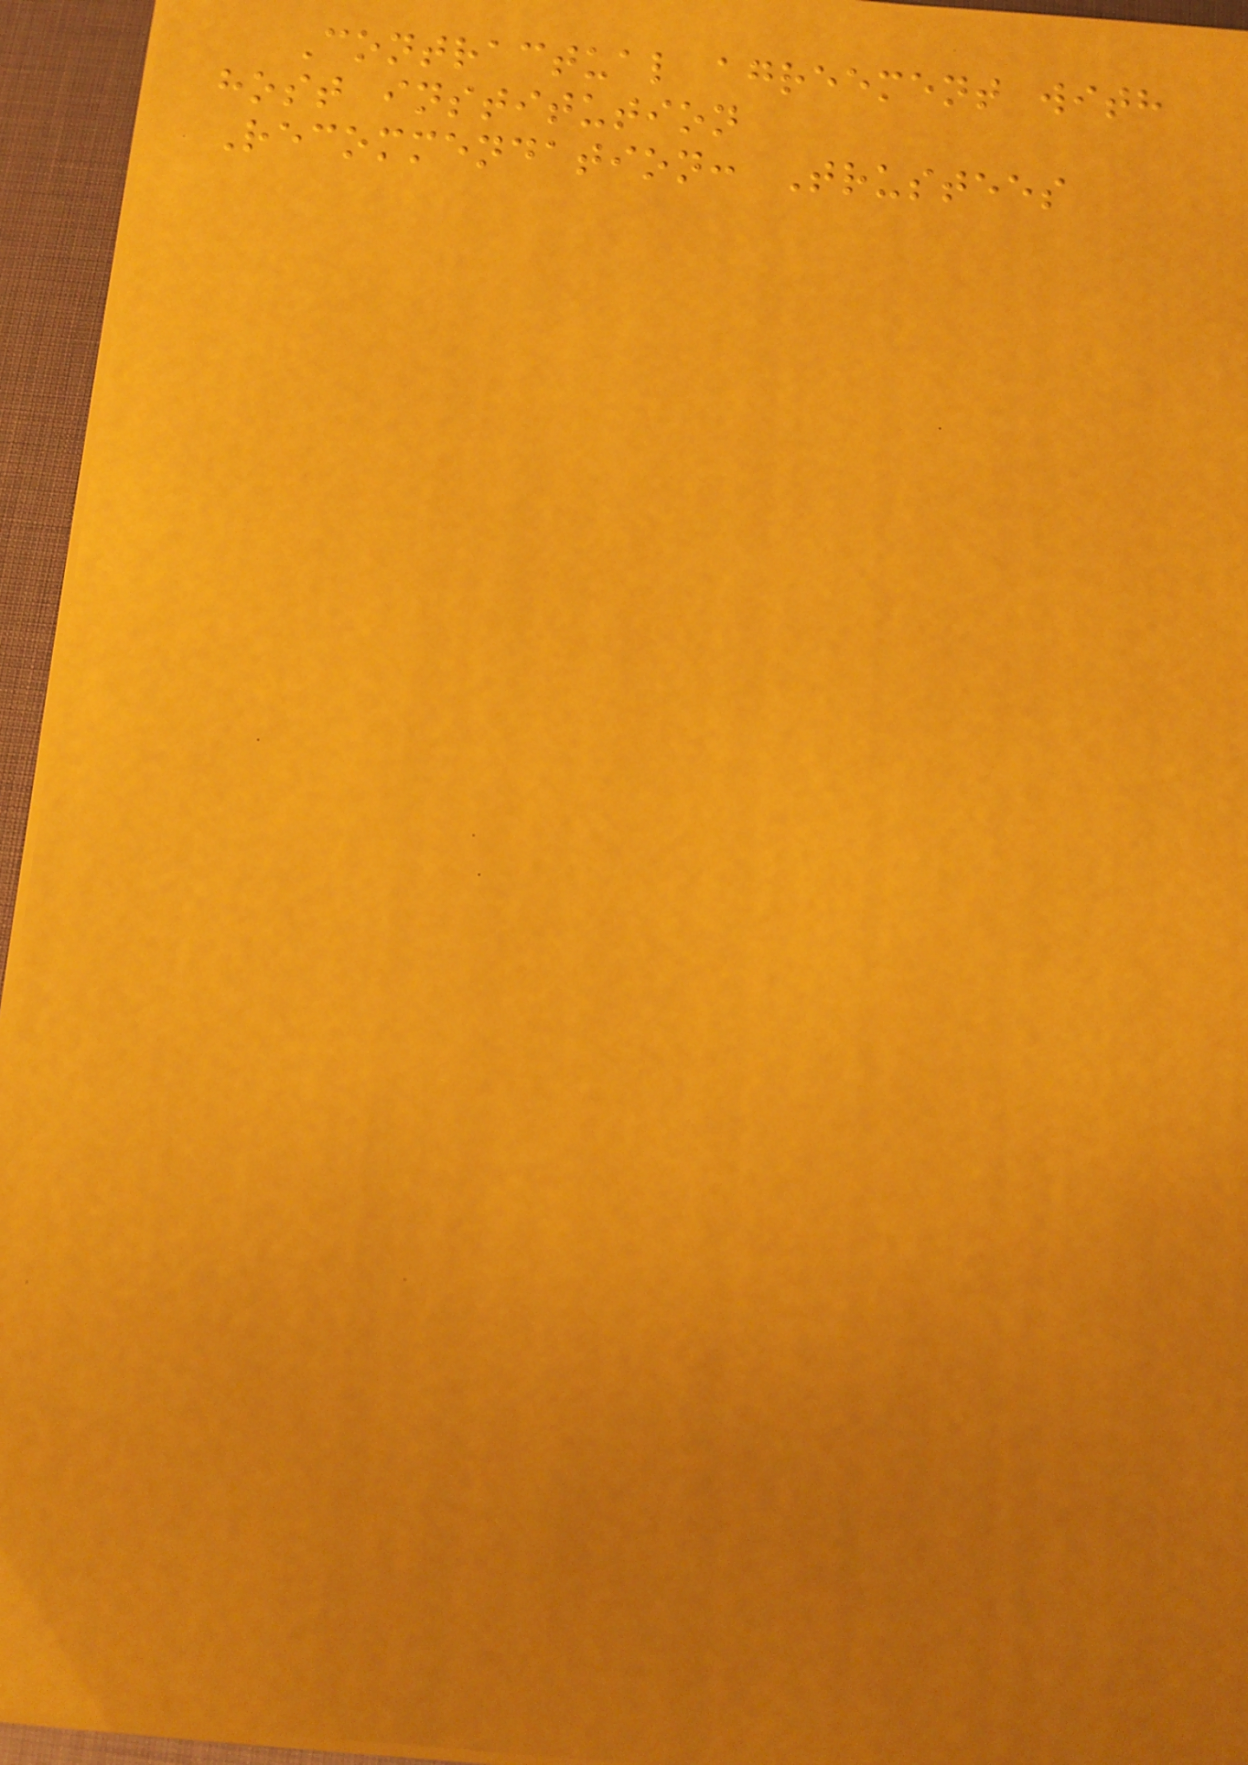Contractual agreement with
host institution
Recommendation: Trustees
